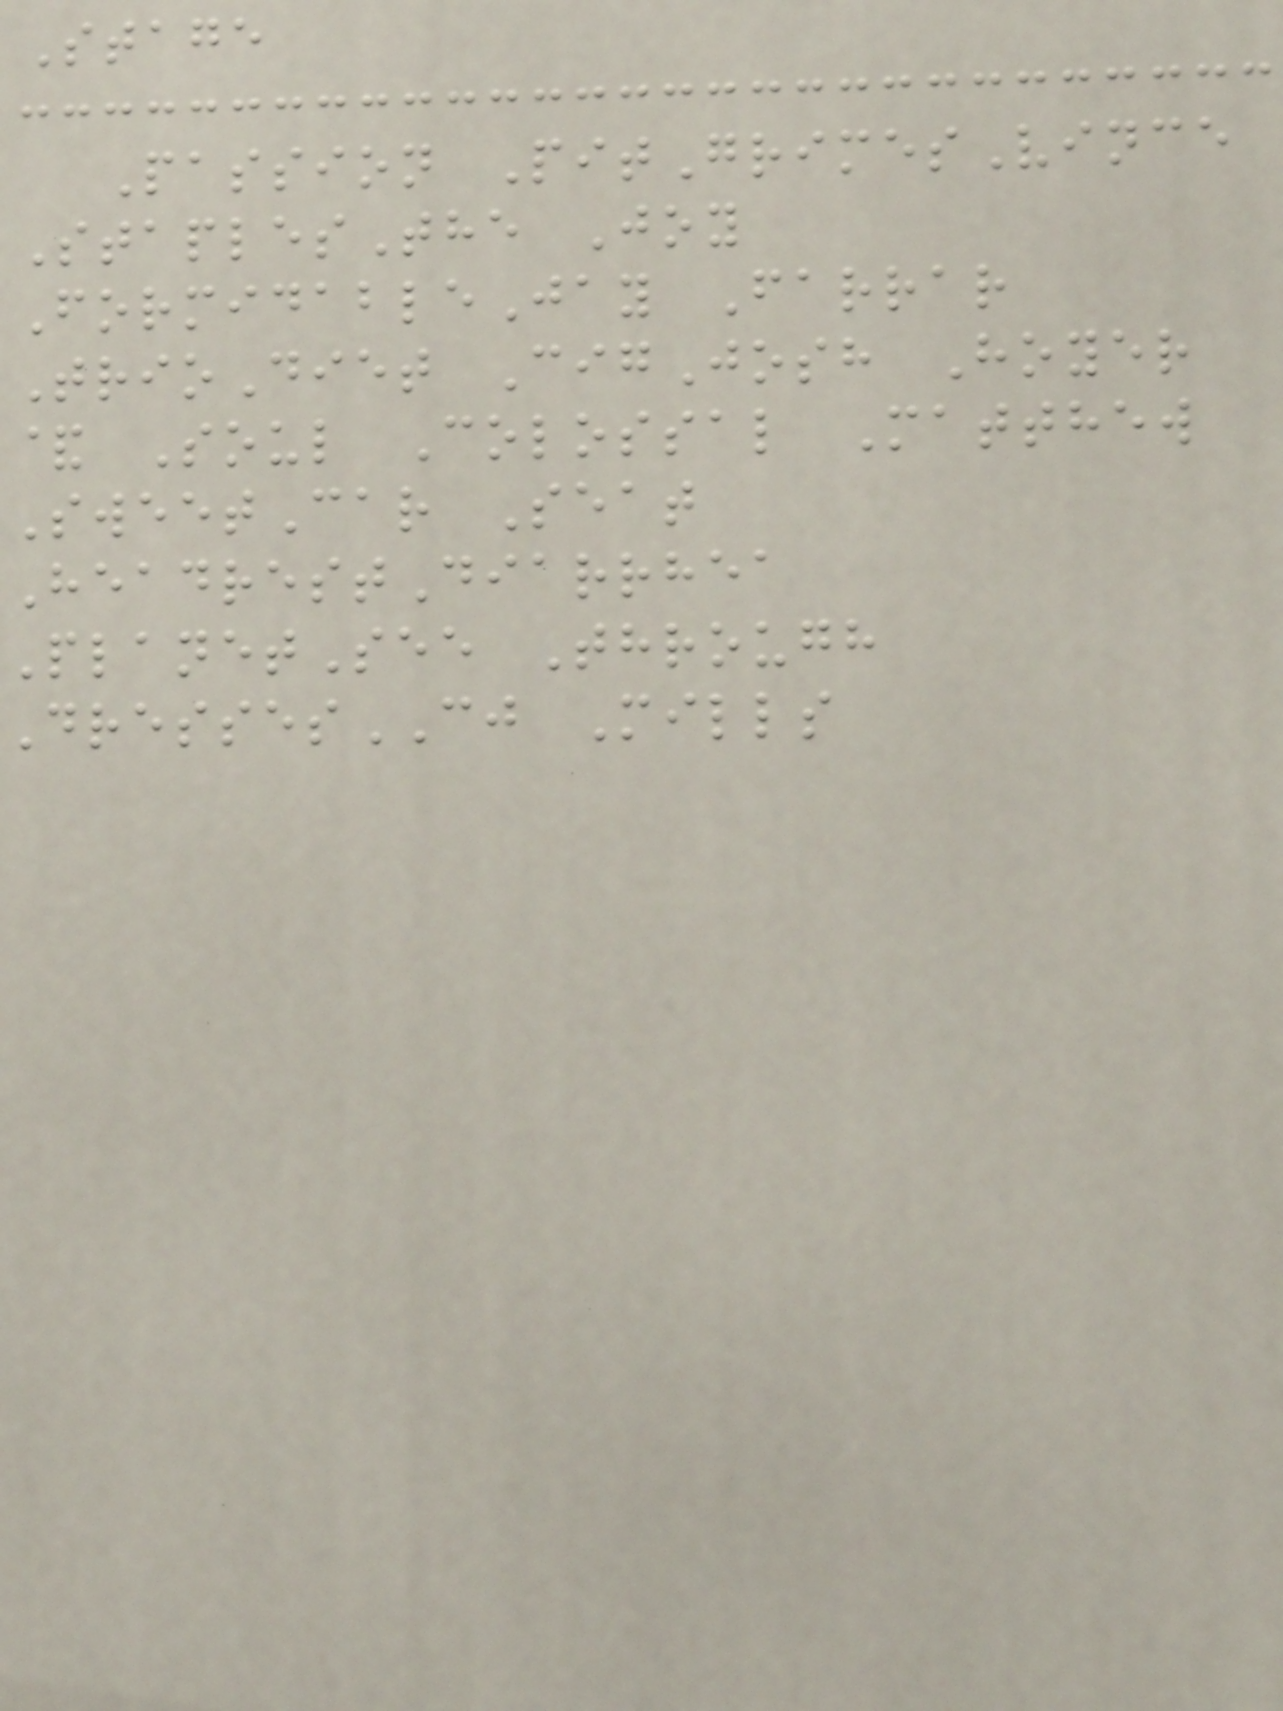Stage
Passion PitGrimesVince
StaplesThe Joy
FormidableJay Farrar
TrioDiet CigJosh Hoyer
& Soul Colossal Matthew
SweetCar Seat
HeadrestDiarrhea
PlanetSee Through
DressesCJ Mills
